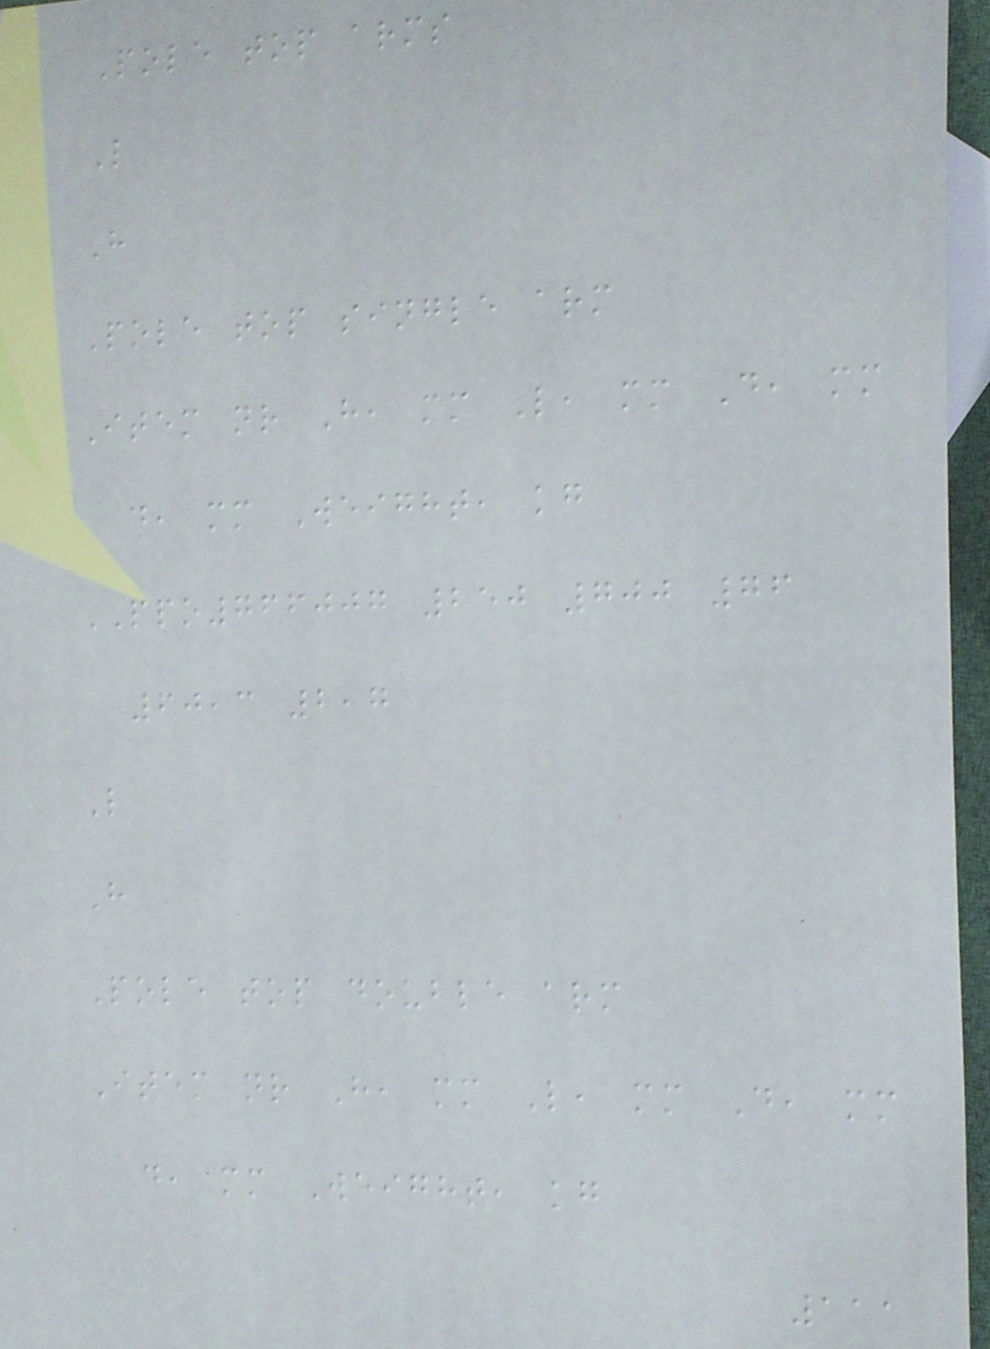Pole top arms
L
H
Pole top single arm
Item nr H, mm L, mm D, mm
d, mm Weight, kg
PPO766007 250 700 76
60,3 2,7
L
H
Pole top double arm
Item nr H, mm L, mm D, mm
d, mm Weight, kg
111
